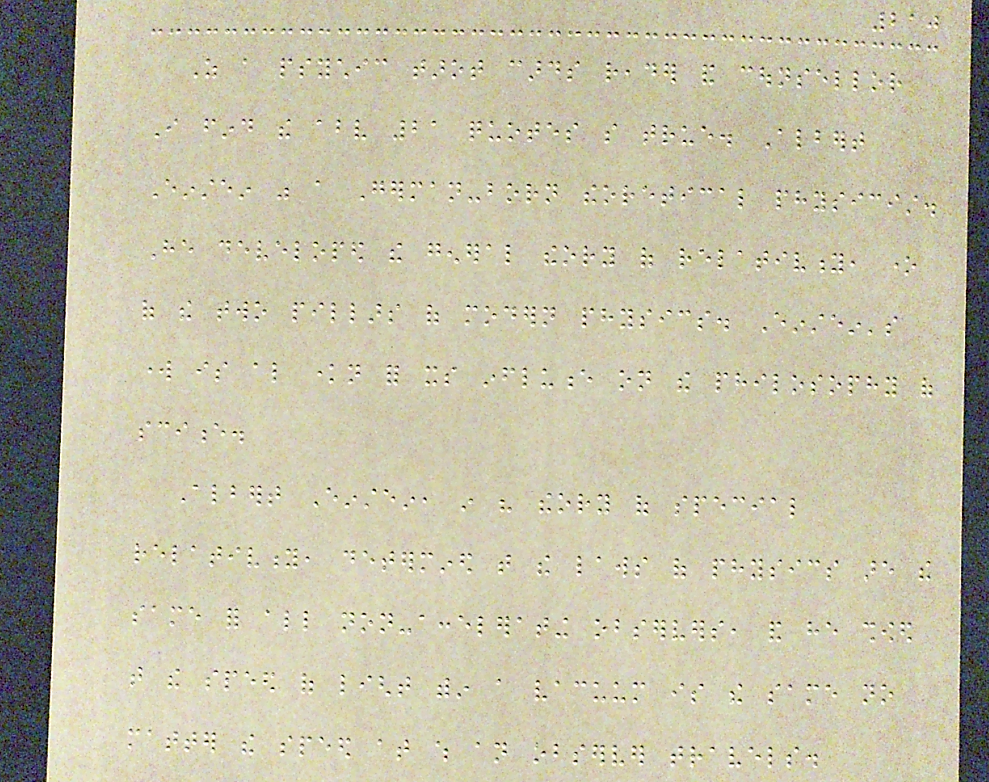210
As a psychic tarot cards reader and counsellor
I find the above 21 quotes so true. Albert
Einstein was a German-born theoretical physicist.
He developed the general theory of relativity, one
of the two pillars of modern physics. Einstein's
work is also known for its influence on the philosophy of
science.
Albert Einstein, in his theory of special
relativity, determined that the laws of physics are the
same for all non-accelerating observers, and he showed
that the speed of light within a vacuum is the same no
matter the speed at which an observer travels.
